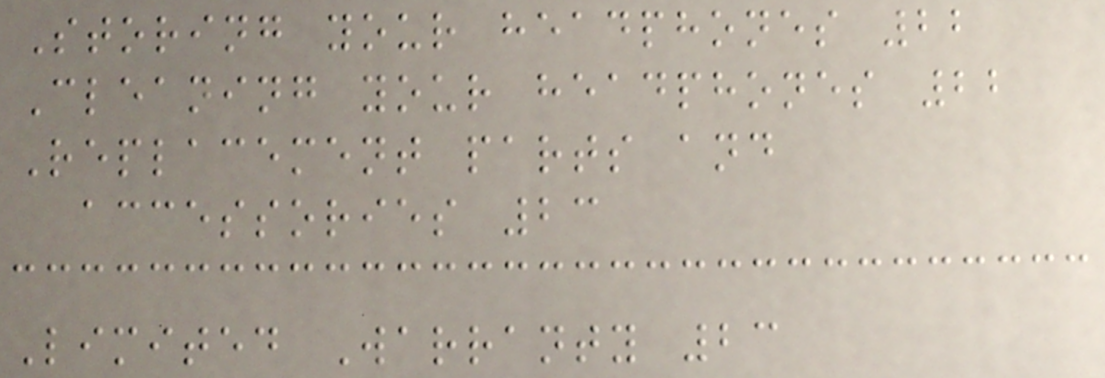Storing your headphones 22
Cleaning your headphones 22
Replacement parts and
accessories 23
Limited Warranty 23
